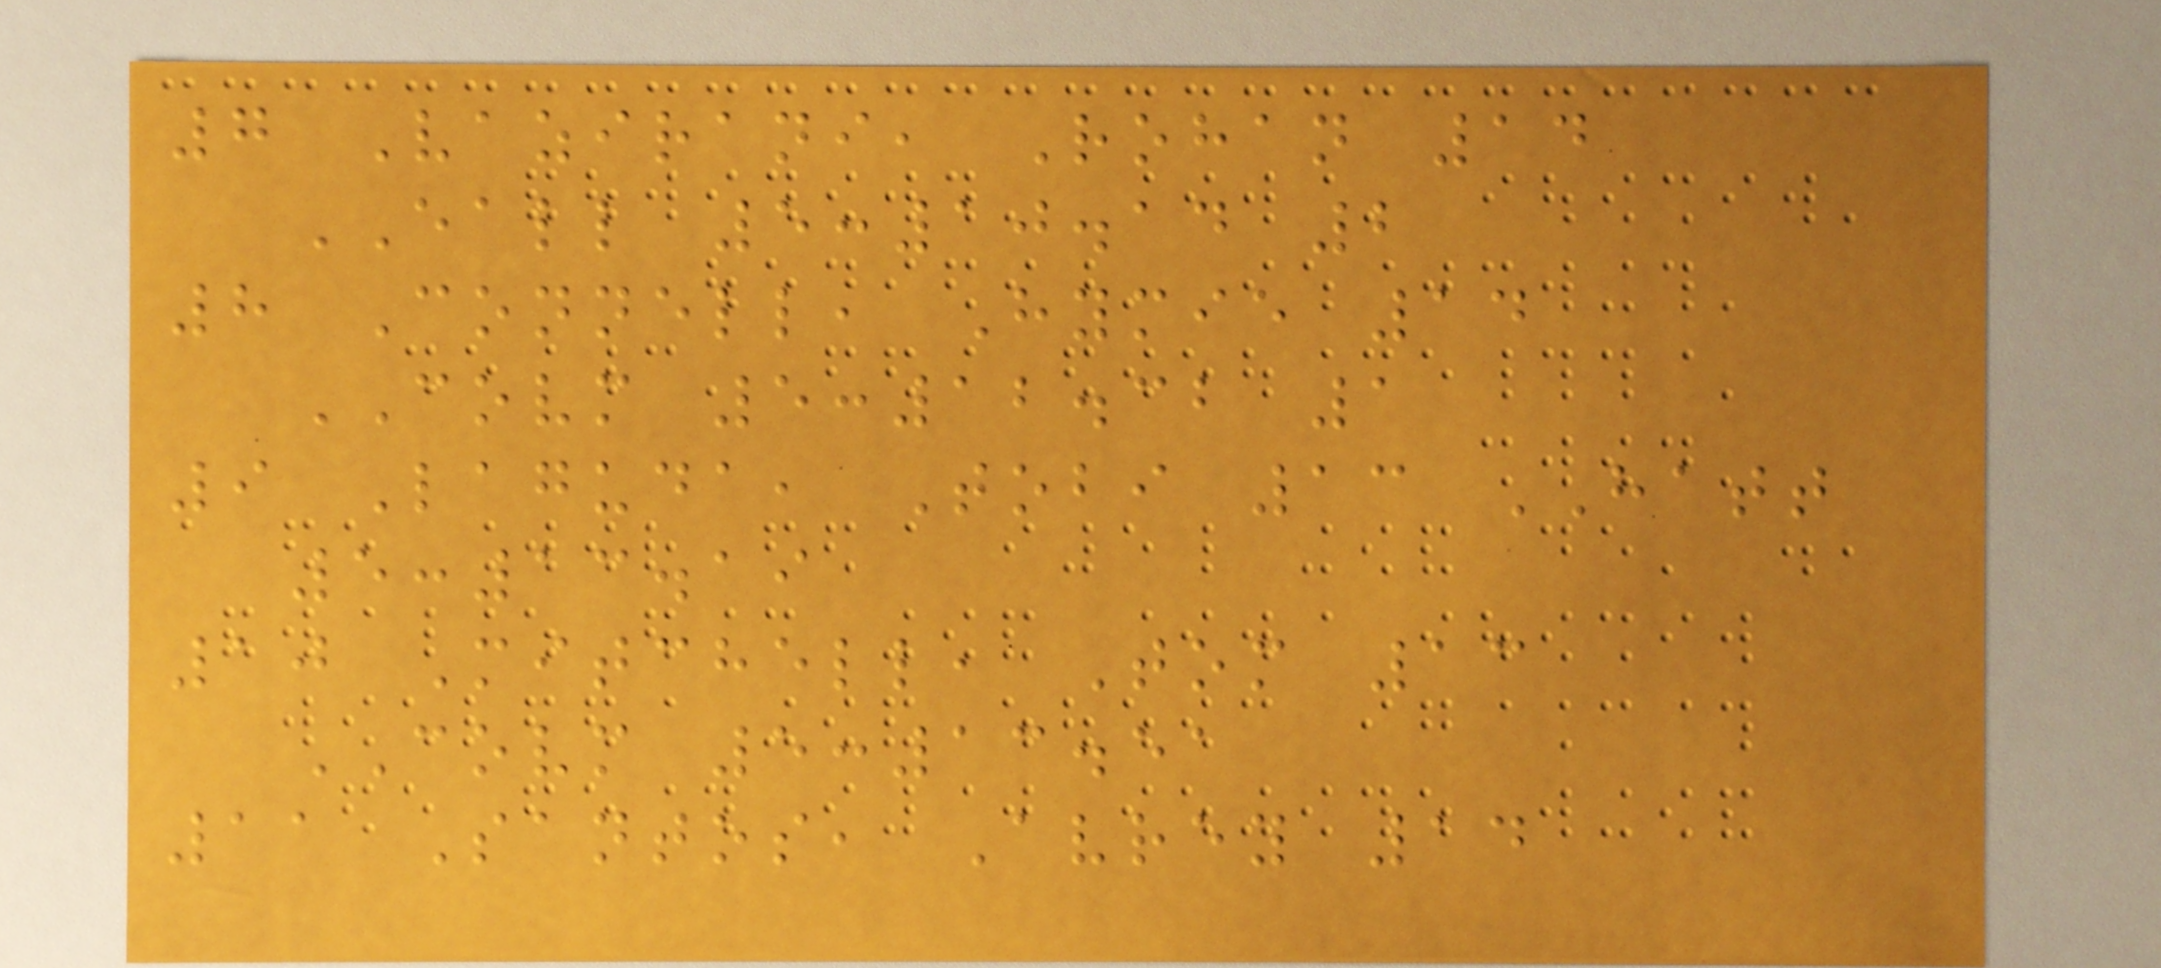7 Vazirani, Rohan 14
EALL 5:10.14 2
8 Connell, Hymie 14
COVM 5:12.32 1
9 Laguda, Tobi 13 HATT
5:13.19
10 Mitchell, Tom 13
COVM 5:13.51
11 Santos, Avrey 14
